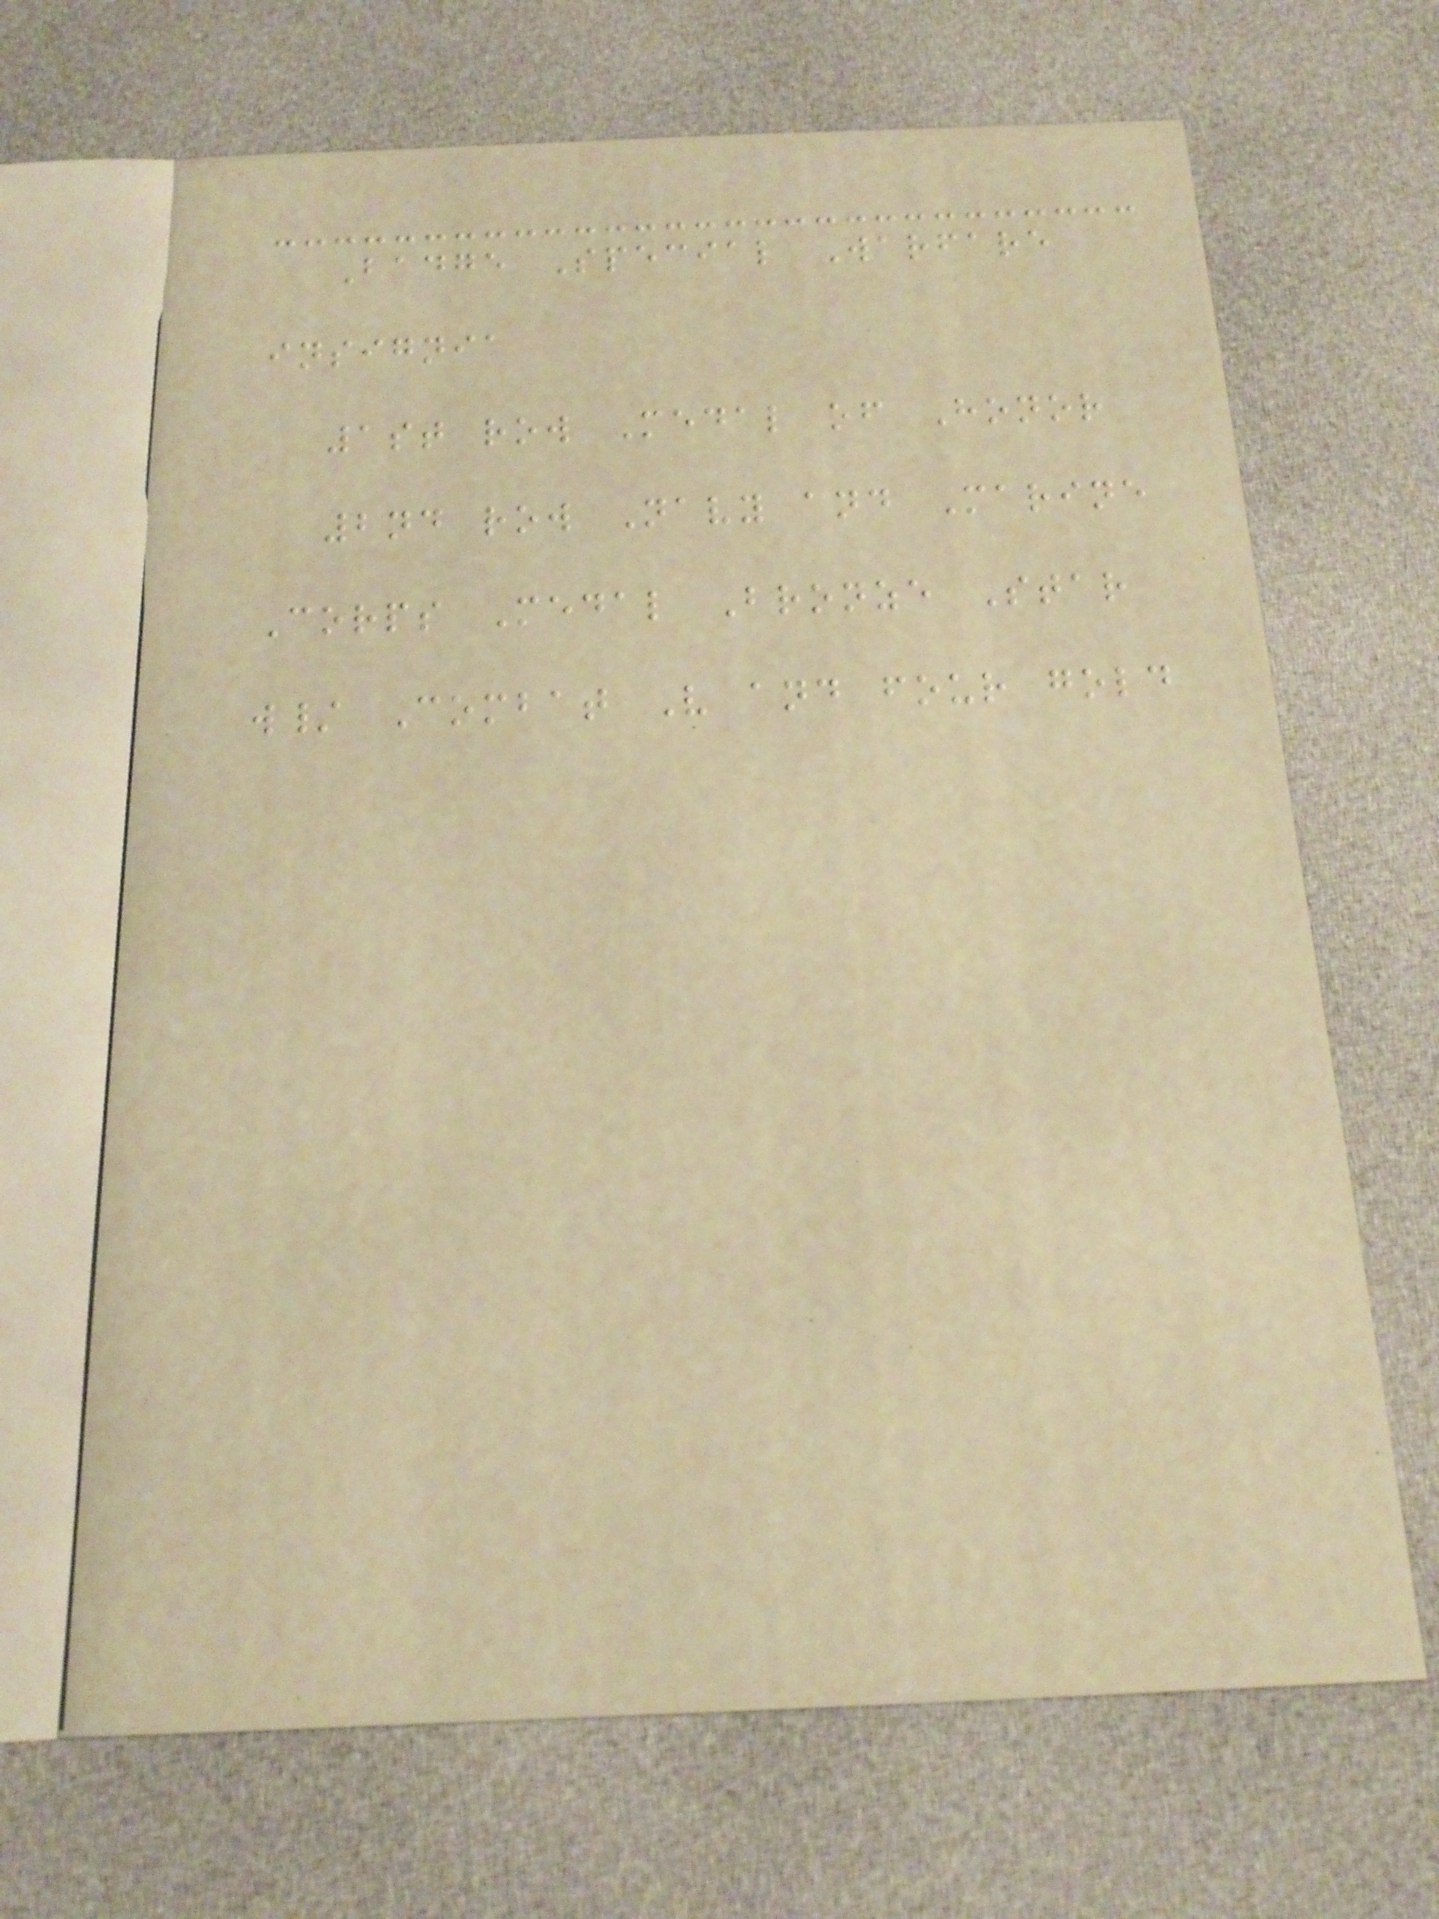Badge Special Warfare
insignia
1st row Medal of Honor
2nd row Navy and Marine
Corps Medal Bronze Star
w/ Combat V and four gold
